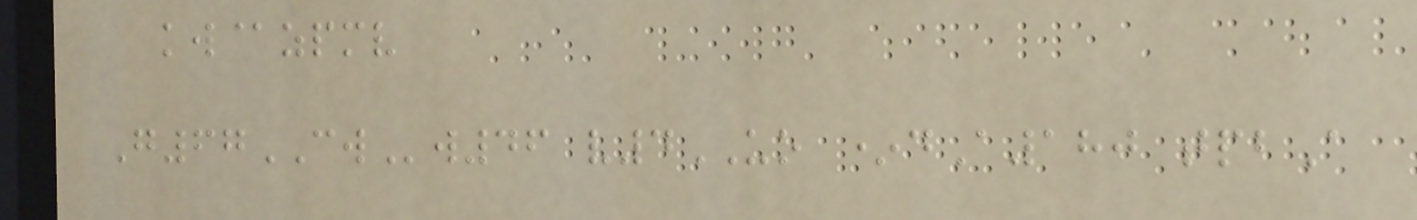kw@zpmv
G67CWw46 v4UO *dA180 tpbA
